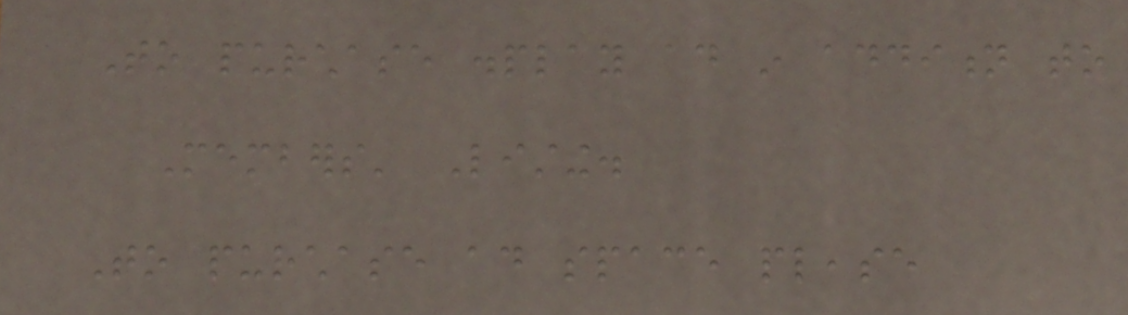To purchase display ad in addition to
Members' Listing.
To purchase ad space please
